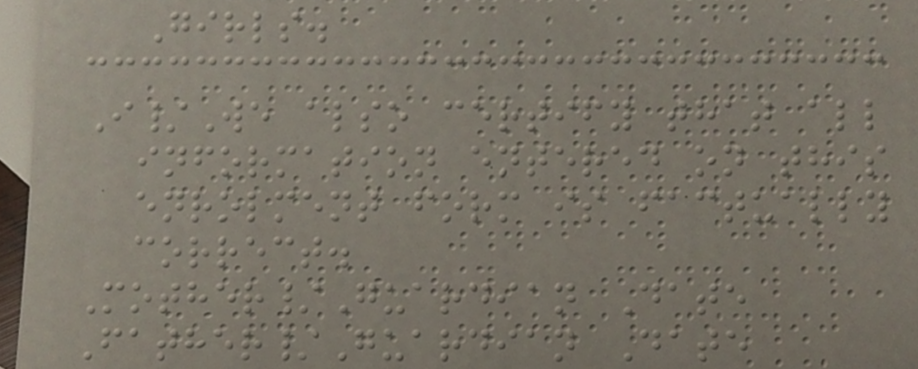Girls.
I/We also certify that all
information entered on this
enrolment form is factually
correct.
Mother/Guardian Date
Father/Guardian Date
